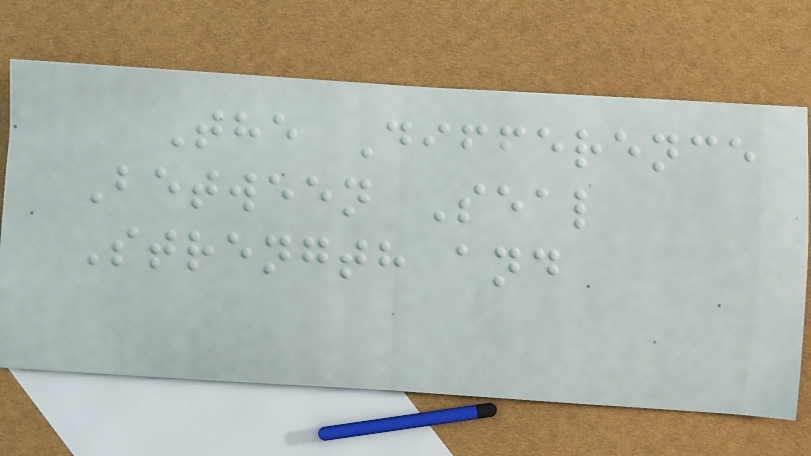The Difference
Between Seal
Strength and
